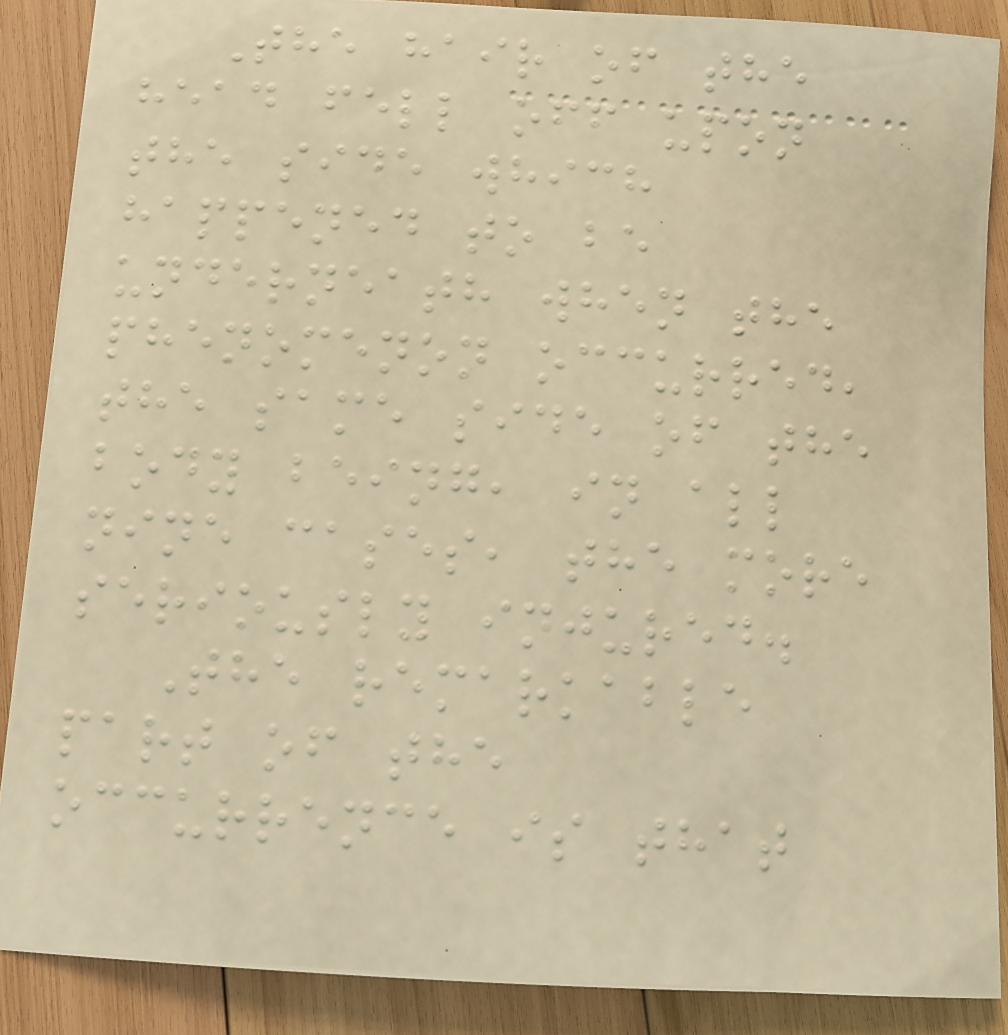The hair of the
head fell off upon
the side which
happened to be
underneath when the
phenomenon occurred,
the same side of the
body being, in all
nine cases, the more
seriously injured.
The remarkable
part of the
occurrence is that
